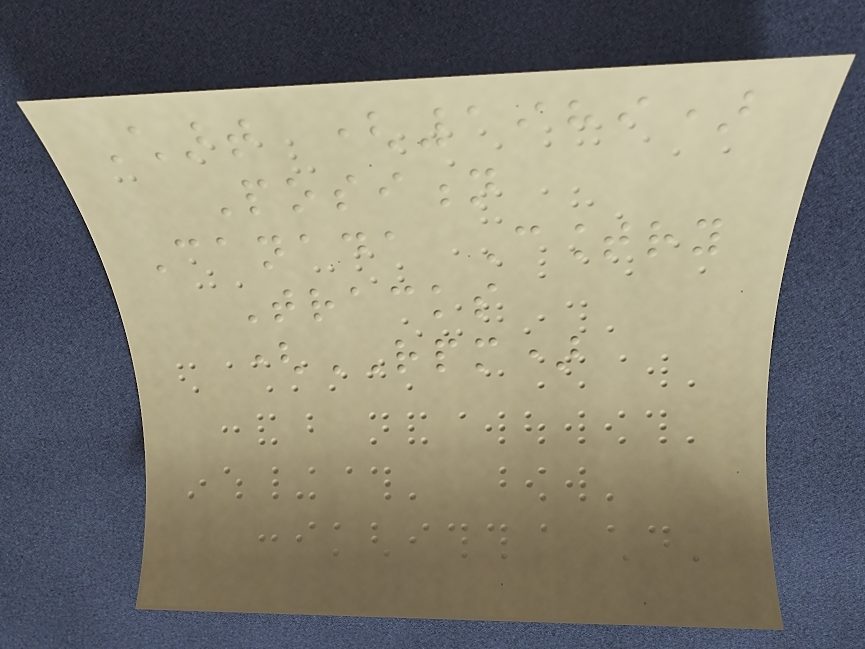Chart (1989)
Position
Canada Country
Tracks
(RPM)
